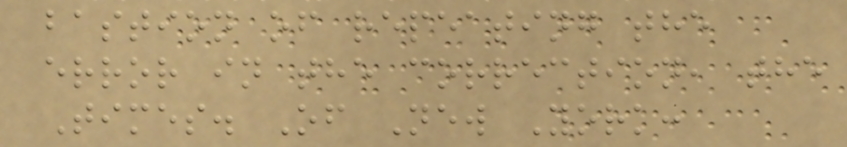bastion of repeating the
error in the correction, the
Times. Of New York:
